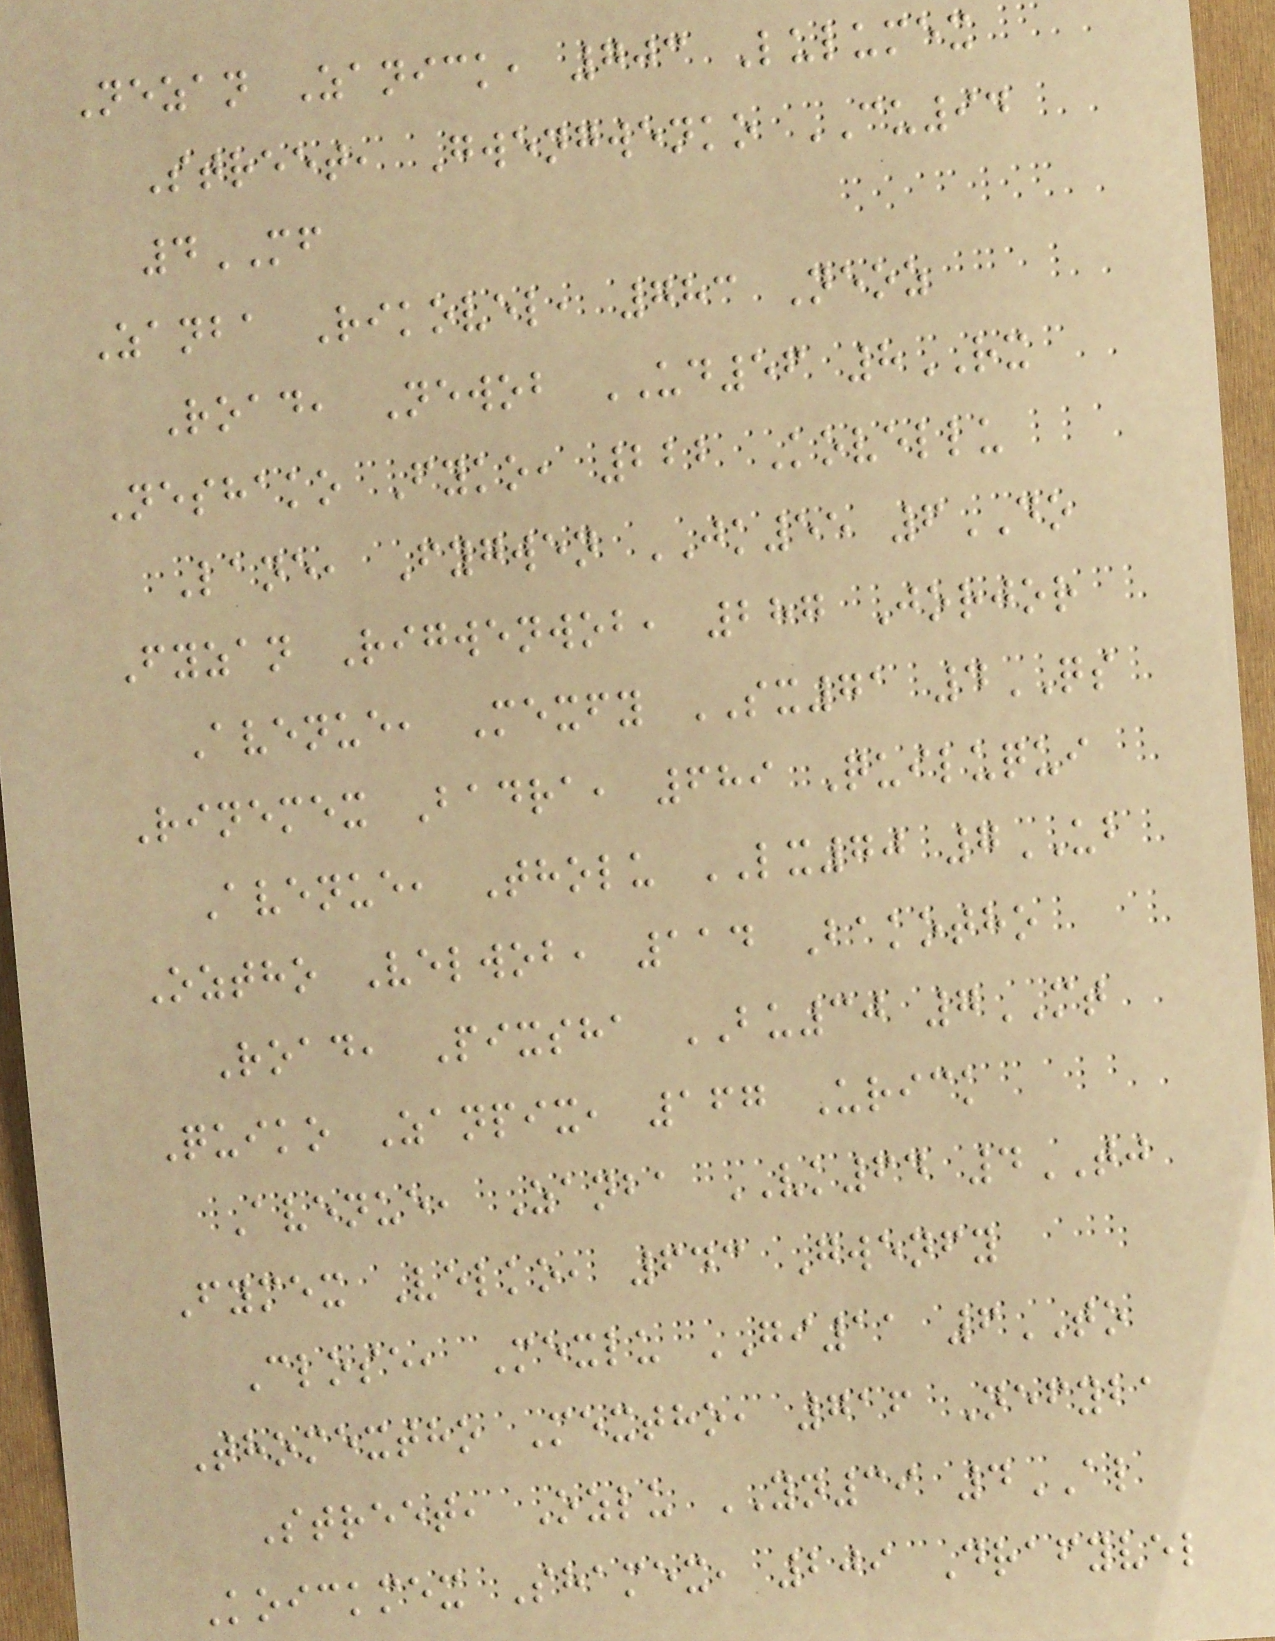Nezan Zanick, 703 Lulumex
Street, Gwengwenko CU94
4MF
Zanba Rikovel, 783 Neoz
Road, Newob UD56 8RX
Neshako Fyko, 222 Kovellu
Lane, Fygwen JK55 6DO
Fyzan Rigwenwob, 287 Jorjor
Avenue, Mexfy SX71 4QS
Rinemex Badra, 689 Quiluqui
Avenue, Tholu LX70 7UB
Oztho Velwob, 114 Bakotho
Road, Pixsha BU30 7MT
Quiko Zanpix, 167 Urick
Avenue, Zanba VK64 4TJ
Fymex Velko, 643 Gwenfy
Close, Mexlu GI11 6TO
Thomextho Mextho, 716 Nefyba
Street, Ozlu YN39 4AL
Koickmex Shamex, 209 Drafyvel
